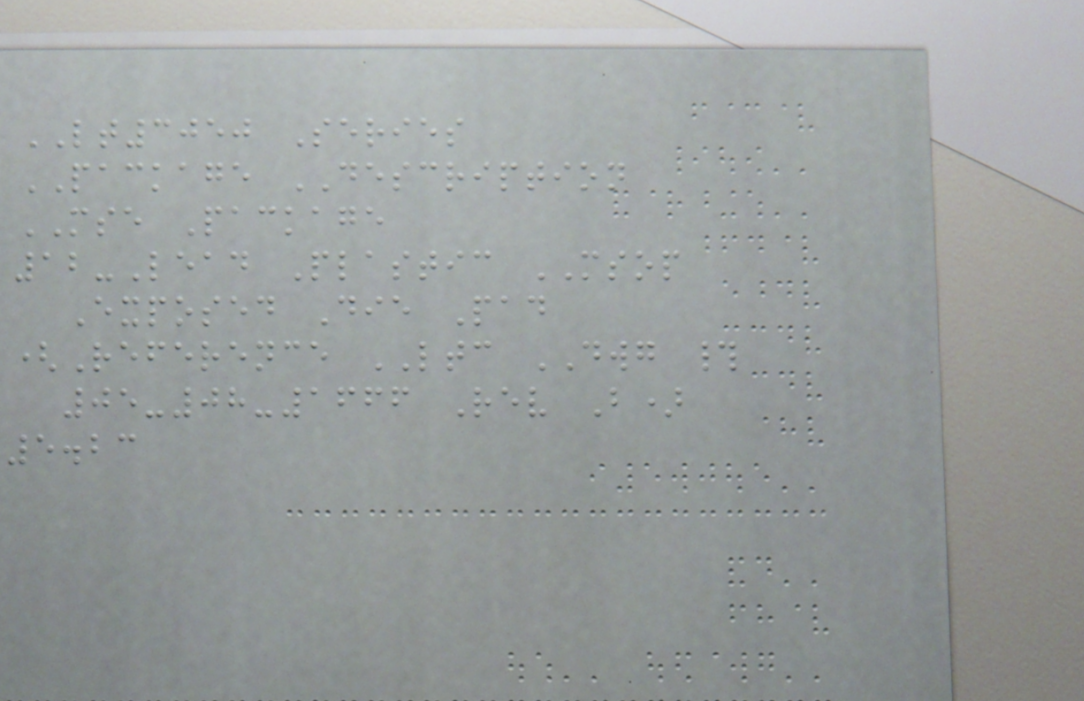LT3050 Series
PACKAGE DESCRIPTION
MSE Package
12-Lead Plastic MSOP
Exposed Die Pad
(Reference LTC DWG #
05-08-1666 Rev B)
5.23
